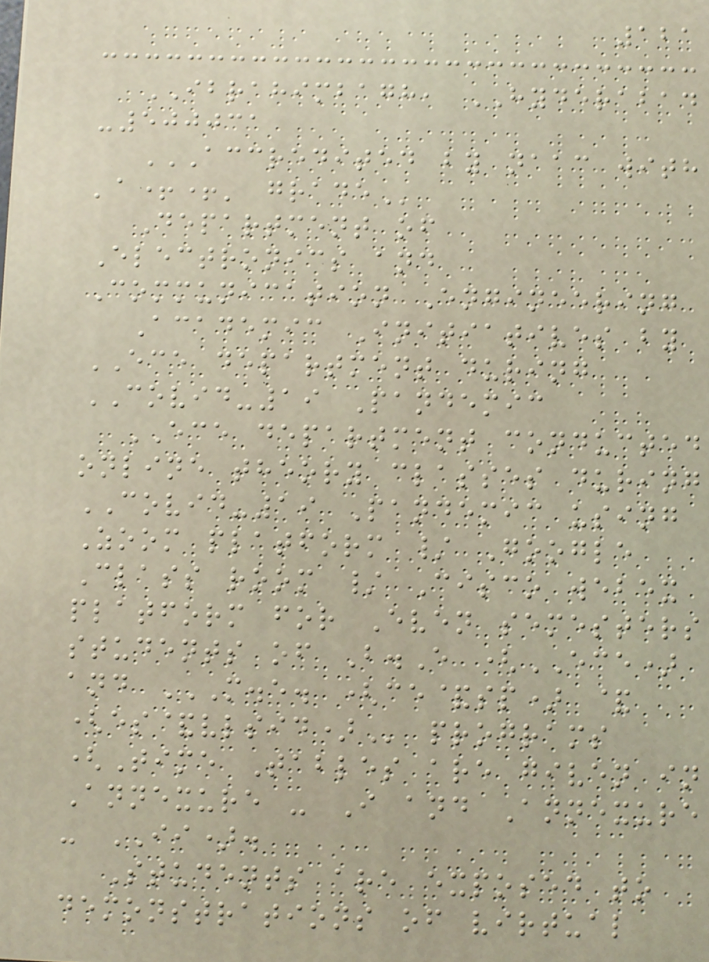121
IBRAHIMBAGH, HYDERABAD
-500031
ACCREDITED BY NAAC WITH
'A++' GRADE
Department of
Electronics and
Communication Engineering
Academic Initiatives by
ECE department during
COVID-19 Pandemic
ECE department conducted
online theory classes during
COVID-19 Pandemic using
Zoom platform / Google
Class room / Cisco webex
platform for Even semesters
students of B.E (ECE)
and M.E. (CE&SP) &
(ES&VLSID) programs
(Time Tables are given in
Annexure - I and Annexure
- II).
Students are exposed to
demonstrations of virtual
